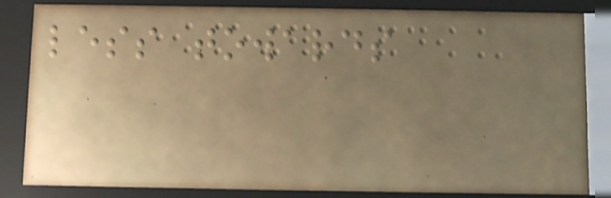less towards
